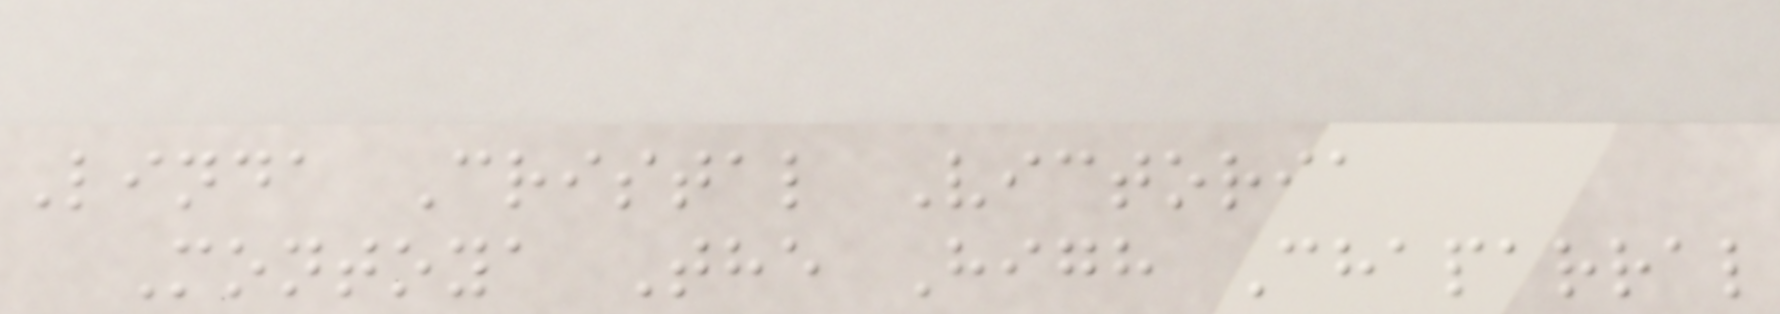Linda Cristal Victoria
Montoya The High Chaparral
